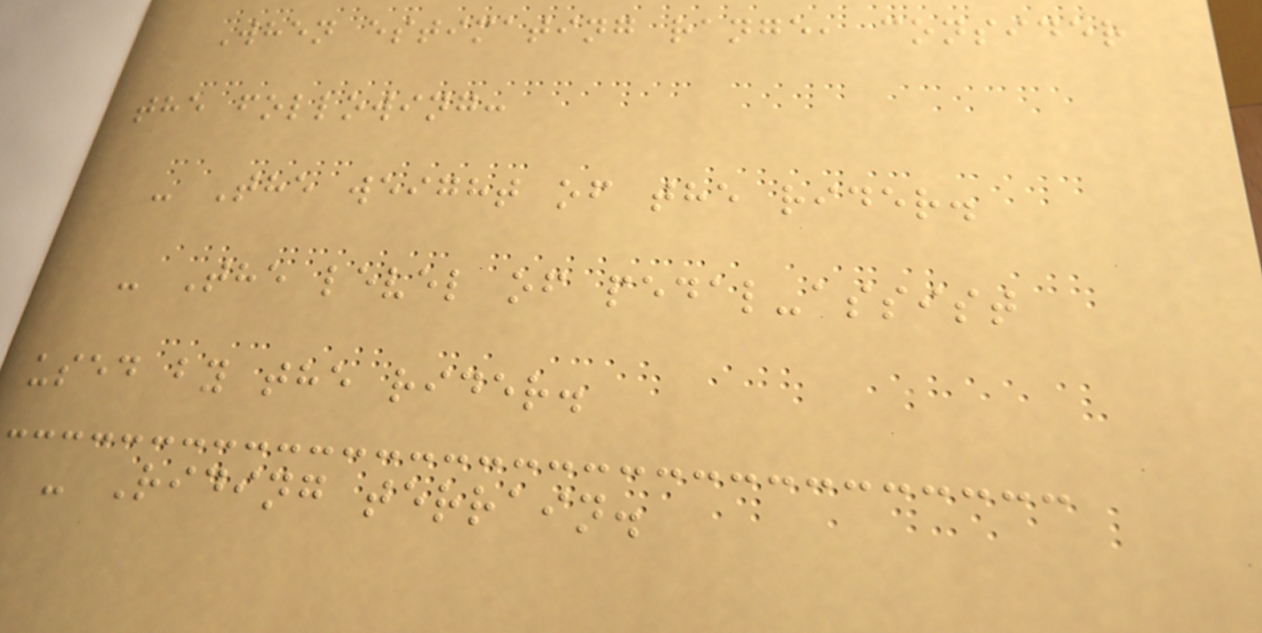When estimating range, consider
the following:
- The weight of the rider.
- The level of pedal-assist
used by the rider.
- Riding terrain.
